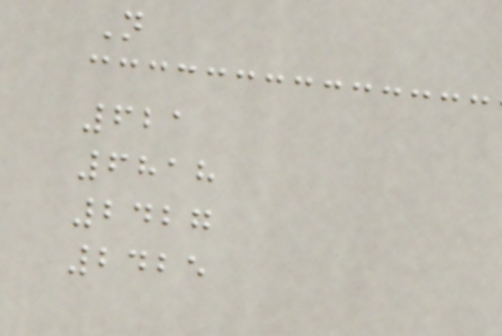N
621
6818
2427
2425
